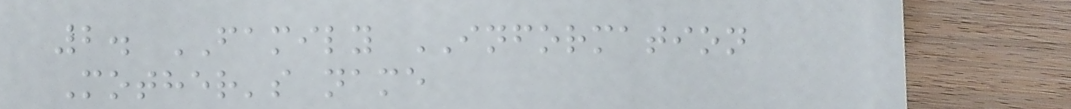2. FAMILY INFORMATION
Mother's name
